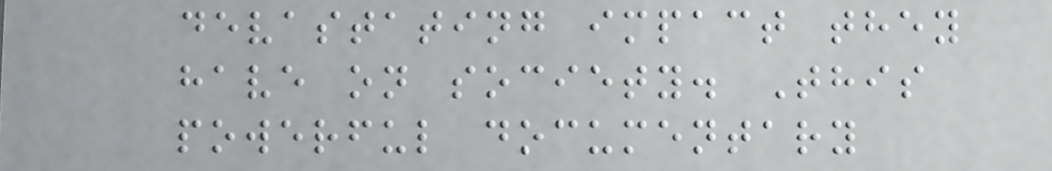devastating impact they
have on society. This
powerful documentary
